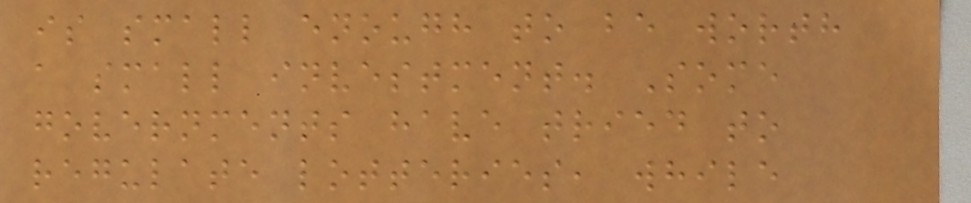is small enough to be worth
a small investment. Some
governments have tried to
regulate lotteries, while
